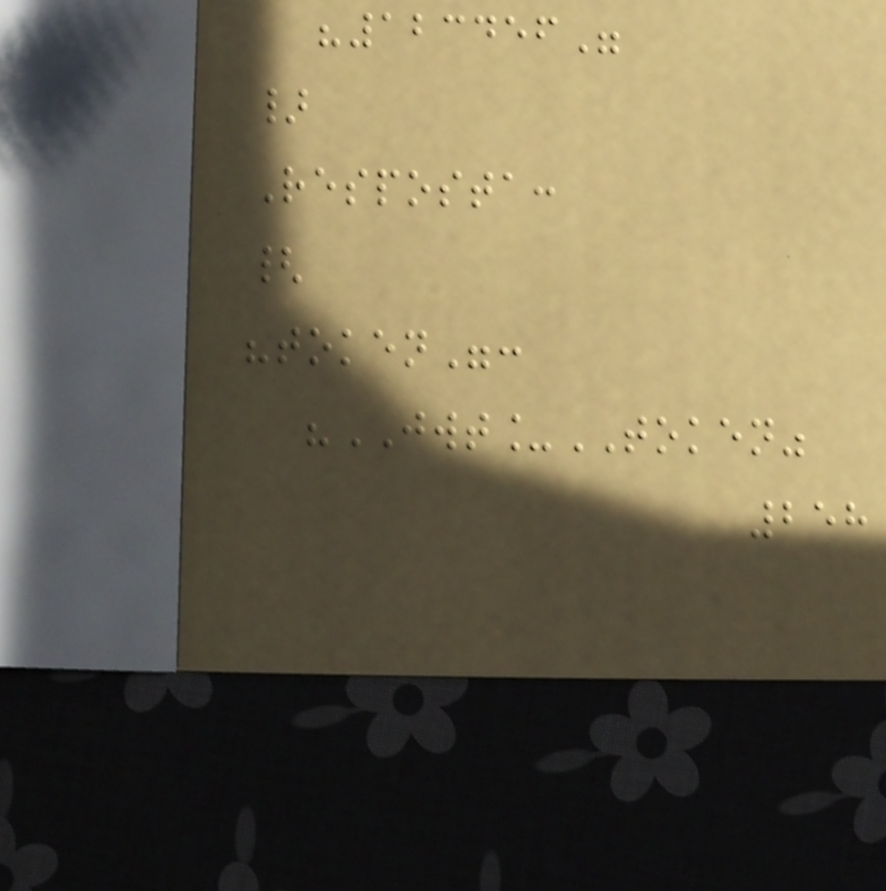"123456"
}
Resposta:
{
"token":
"JWT_TOKEN"
258
